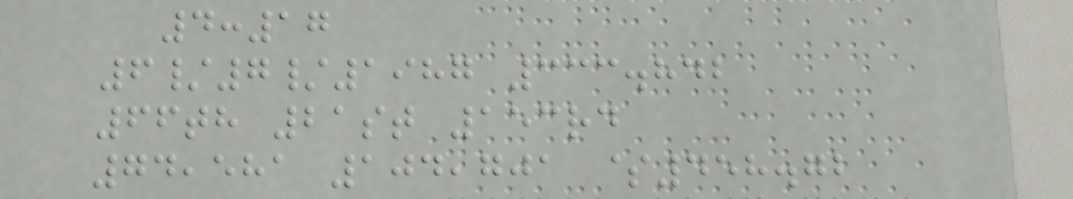4:17
6/7/1987 333.842
66th 21st 153rd
74,581 104,701 $458.72
